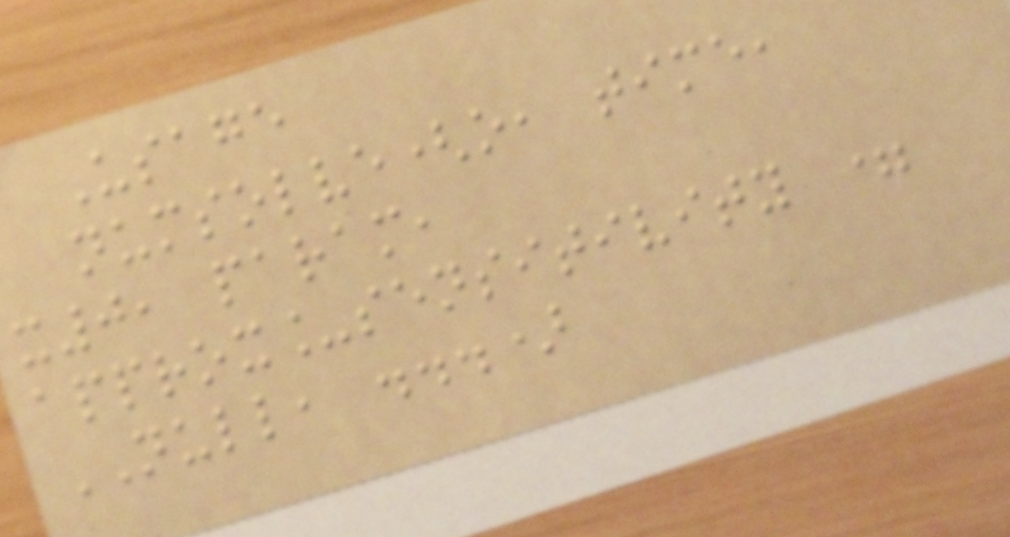Usage
numsolve(o, time,
x0, param,
approx_sensitivity =
NULL, ...)
